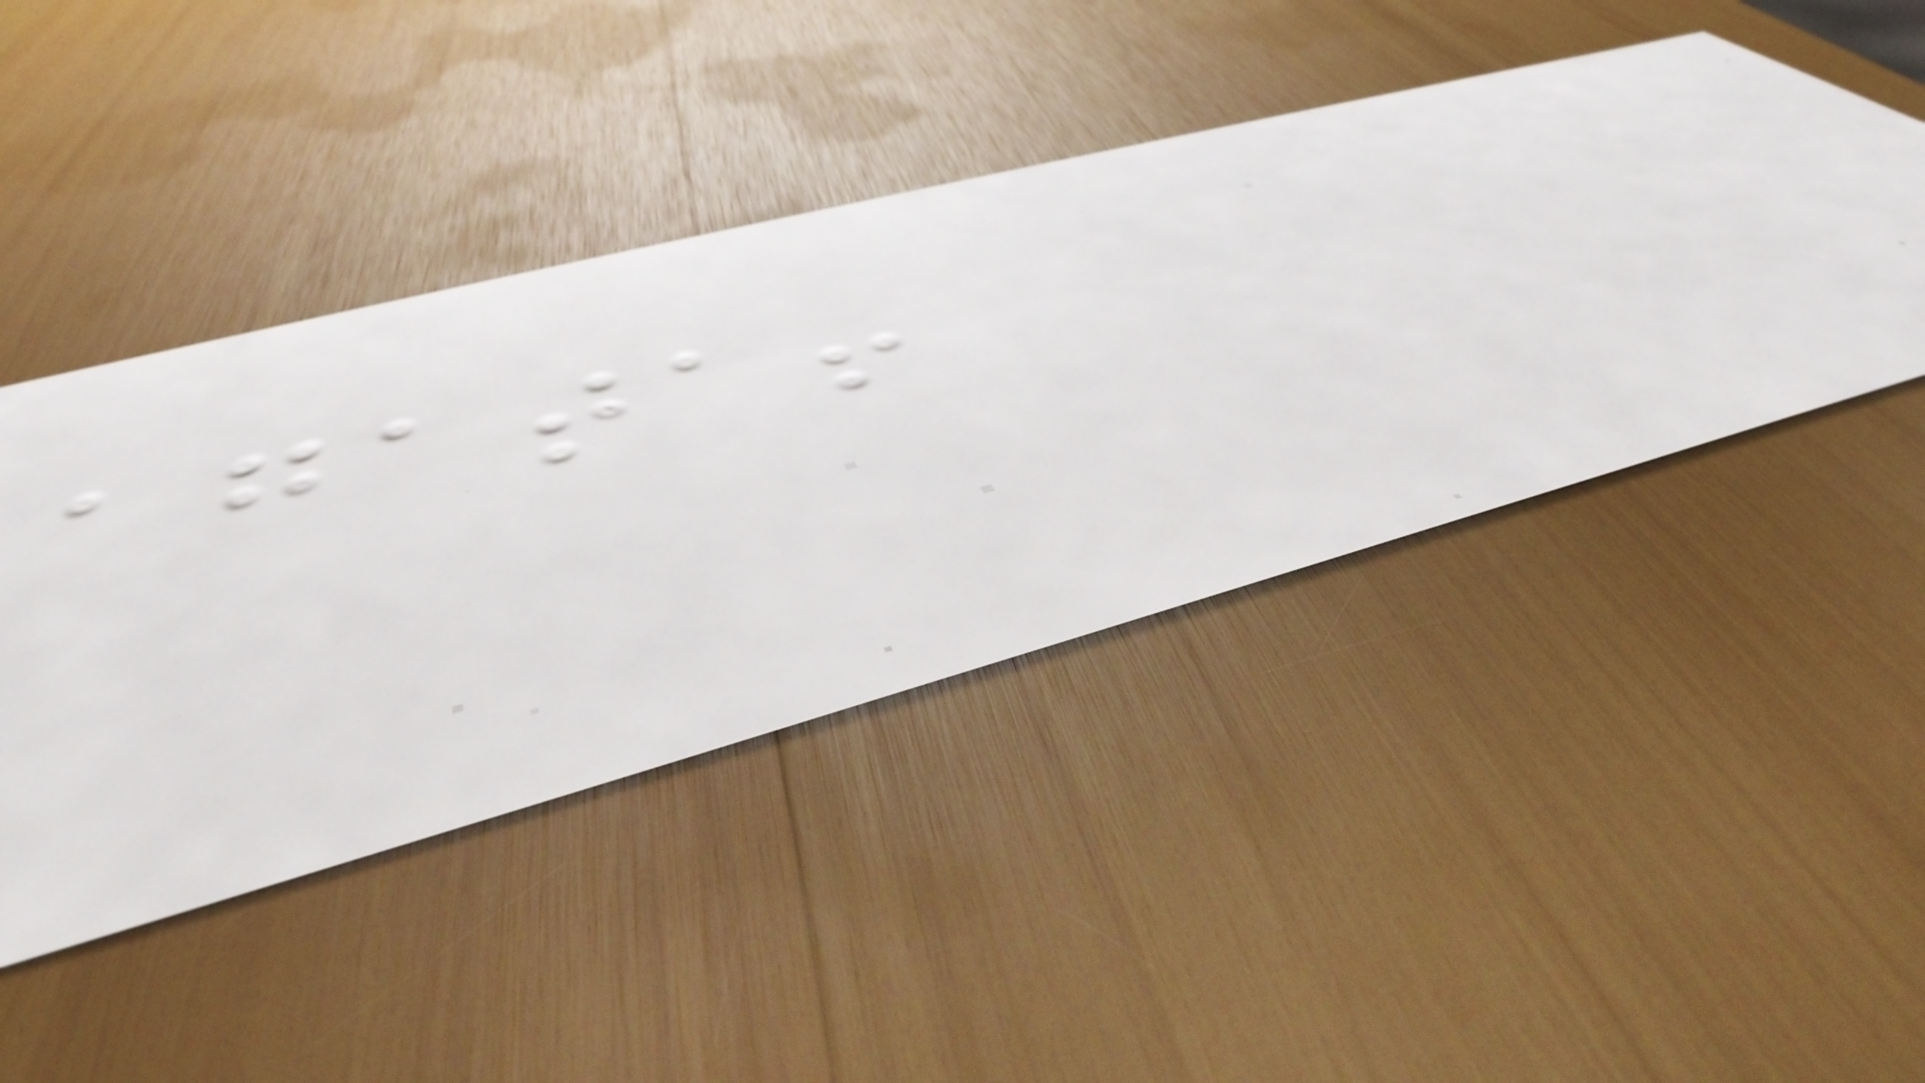agata!
